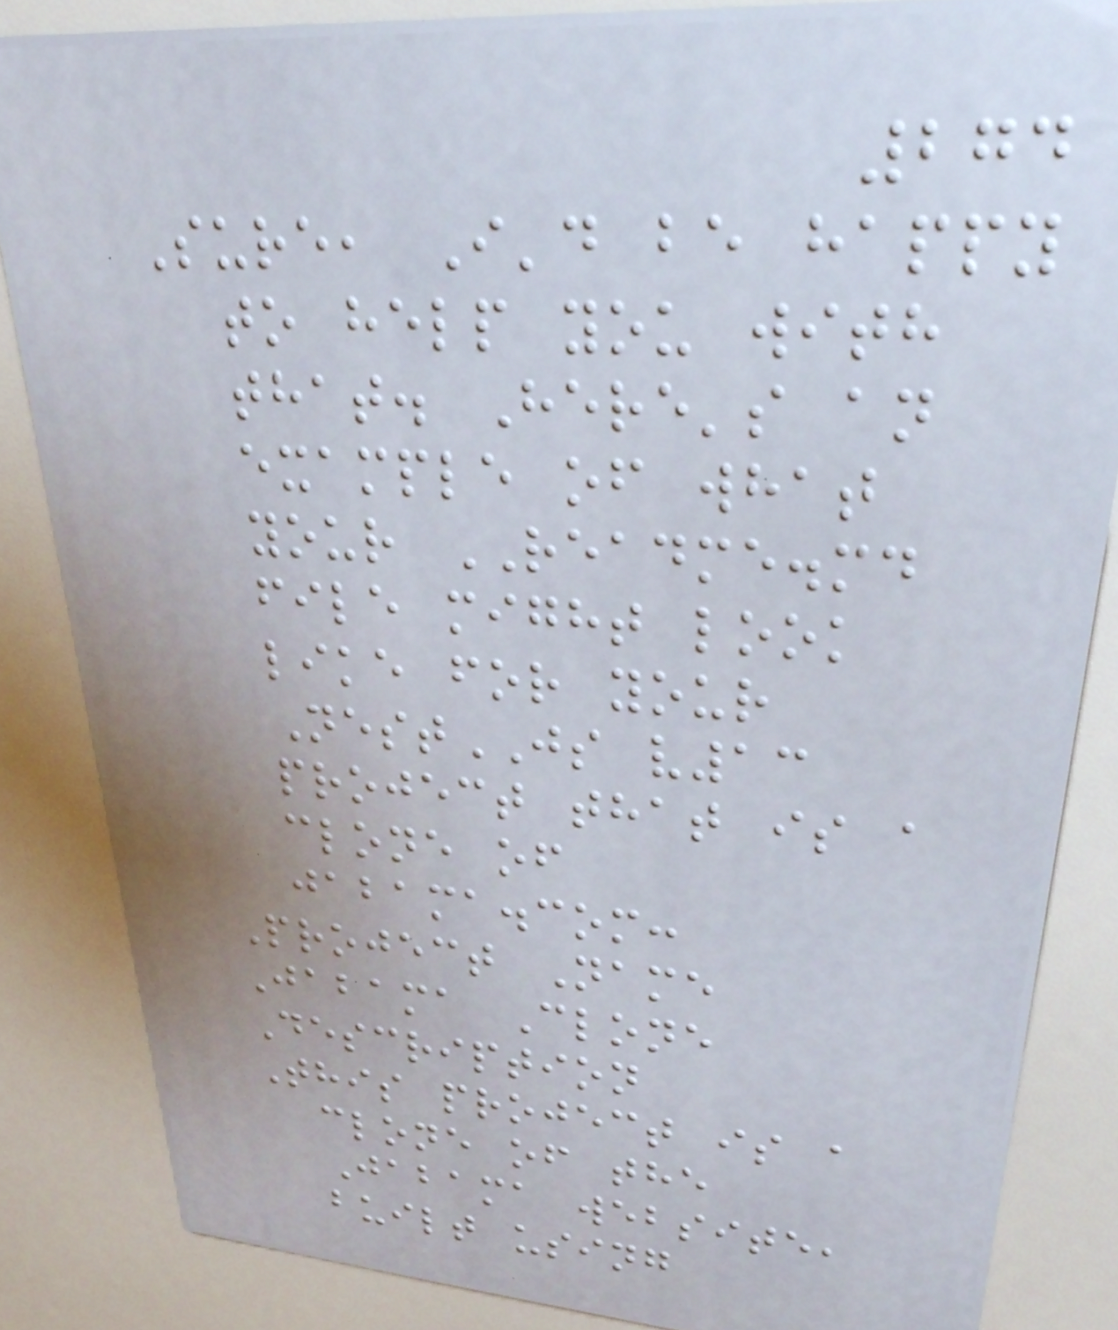274
Sure, I'd be happy
to help you with
that. Here's an
example of what
your README.md
file might look
like for your
NestJS v13
project that is a
clone of
jabama.com:
Project Name
Jabama Clone
Description
This project is a
clone of the
Jabama website,
built using
